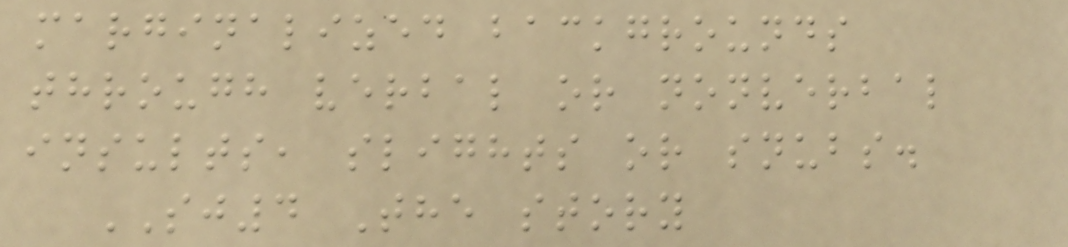marginalized backgrounds
through verbal or nonverbal
insults, slights or snubs.
SJ4 The story
